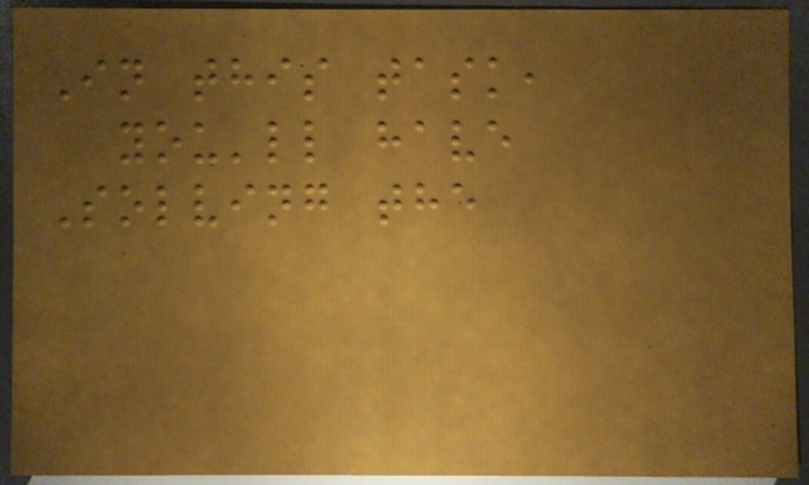In this task,
you'll have
Solving the
